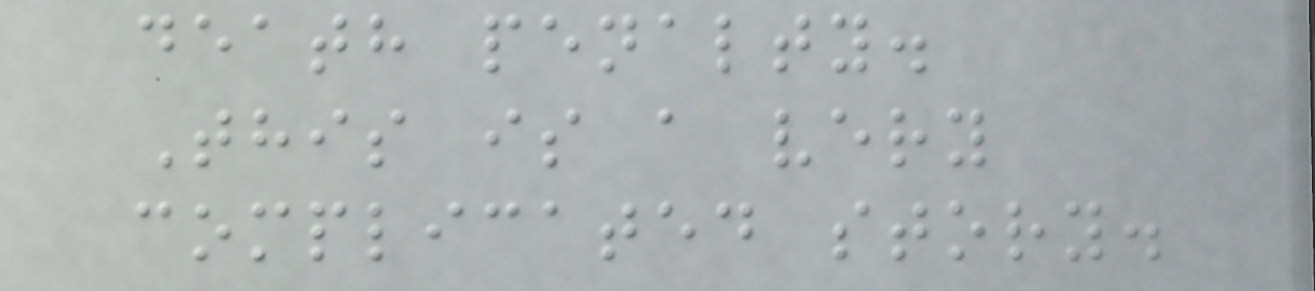death penalty.
This is a very
complicated story.
